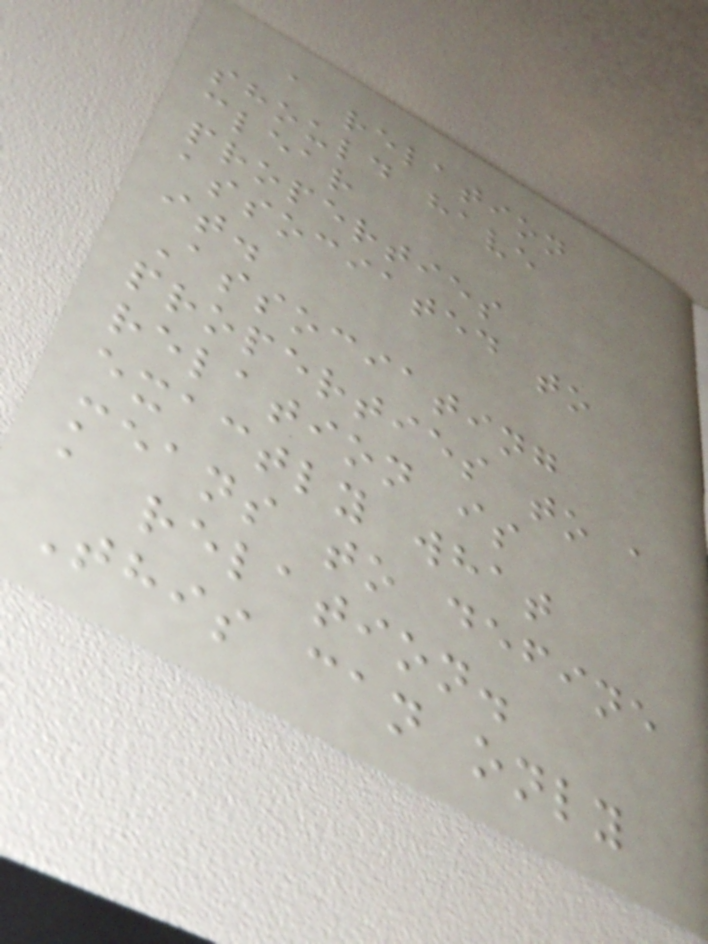a relation
should have
clear
properties
associated to
it.
Associating
properties to a
relation is
exactly what
means to define
a relation.
This can only
